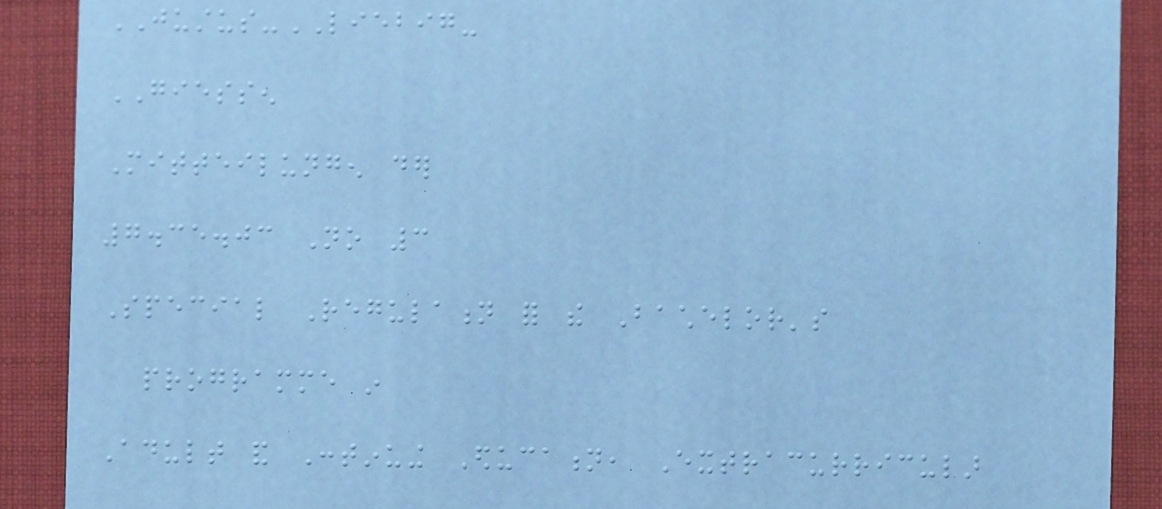JUSTUS-LIEBIG-
GIESSEN
Mitteilungen der
7.35.03 No 3
Special Regulation for the Bachelor's
programme in
Adult and Continuing Education, Extracurricular
